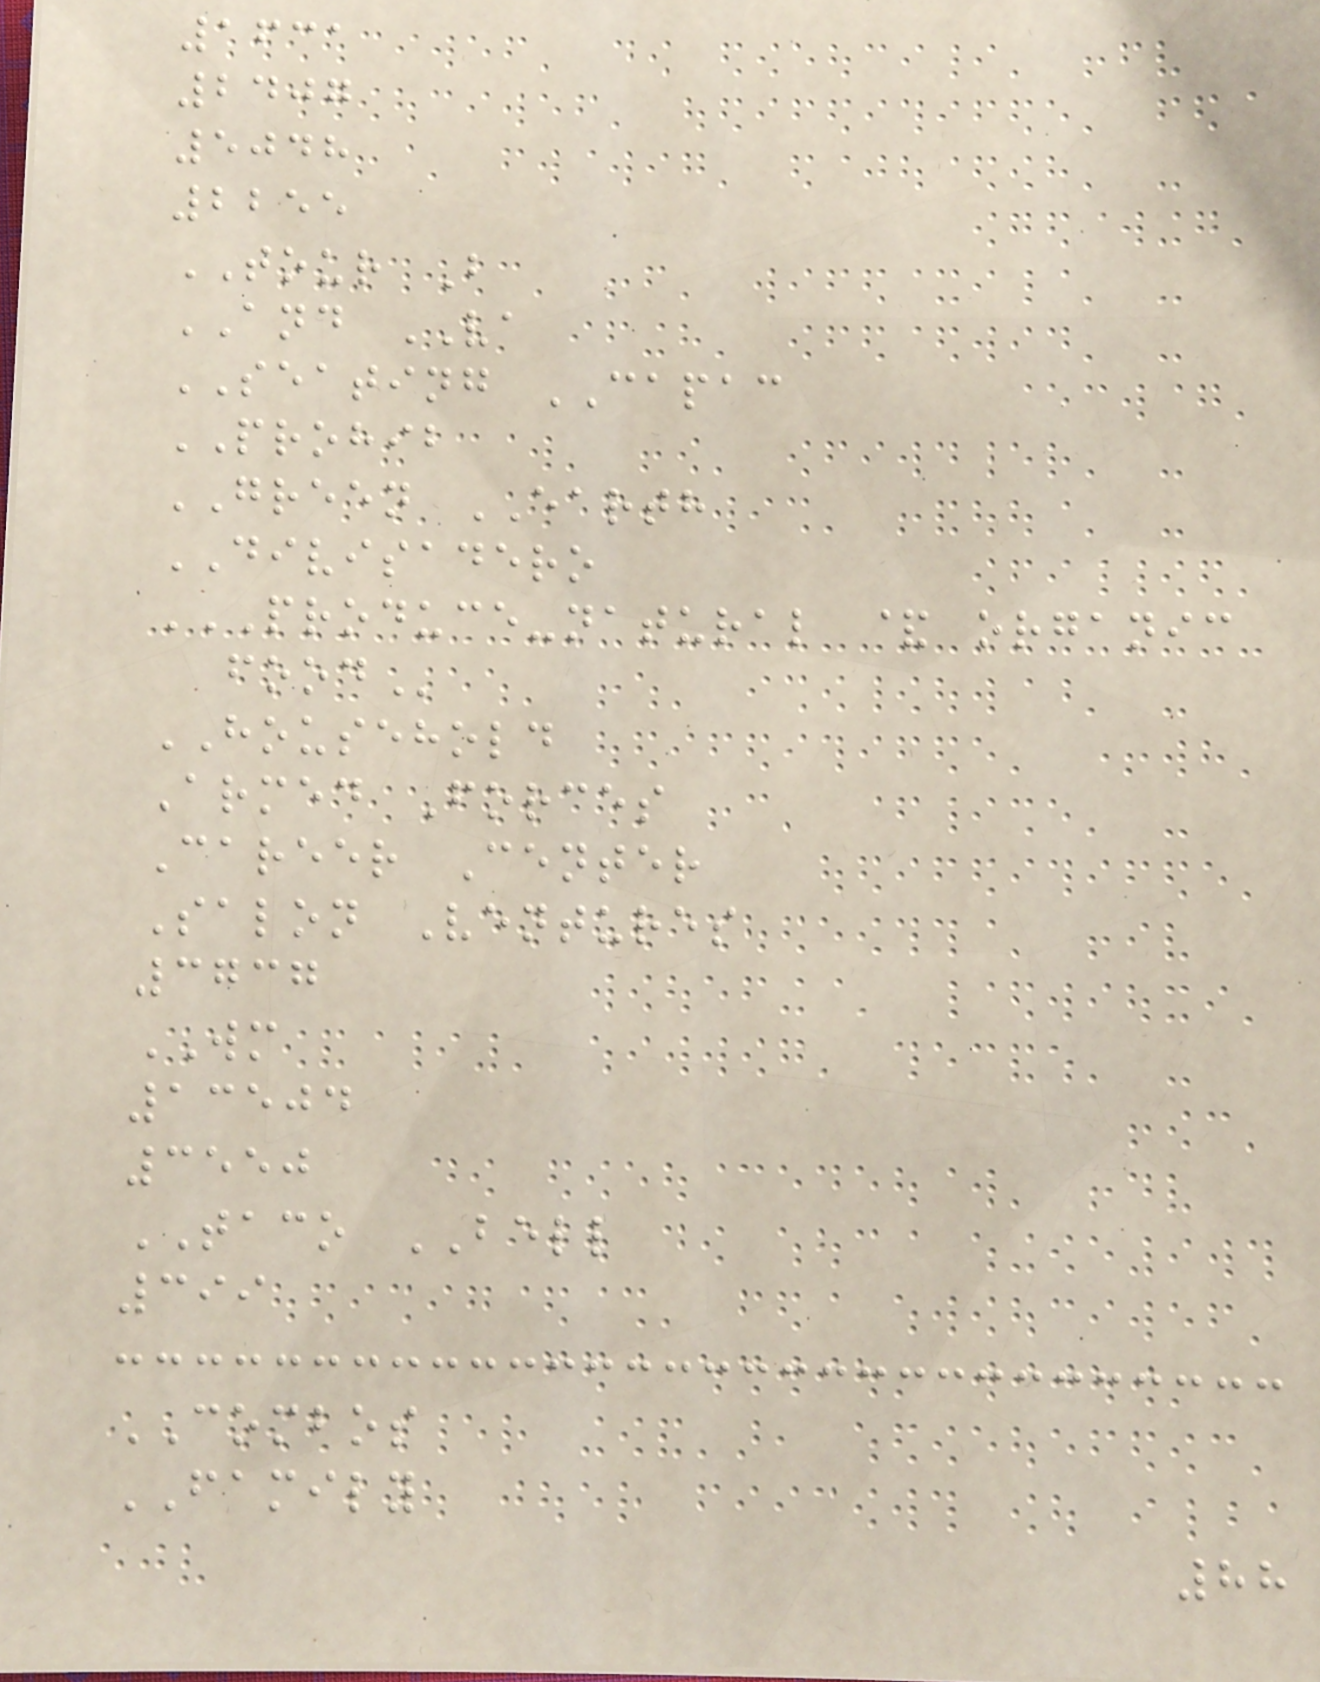1631
2407
5048
2255
TOUR B
AND VA
SEATING CAPAC
PROHIB
GREEN EARTH
DIVISADERO
PRODUCE-NATURAL & ORGANIC
FOOD
HOUSEHOLD
Armed Forces
Career Center
Salon Ventures
3737
WM
13504
3550
TACO BELL
399
COMBOS
FAMILY
88
